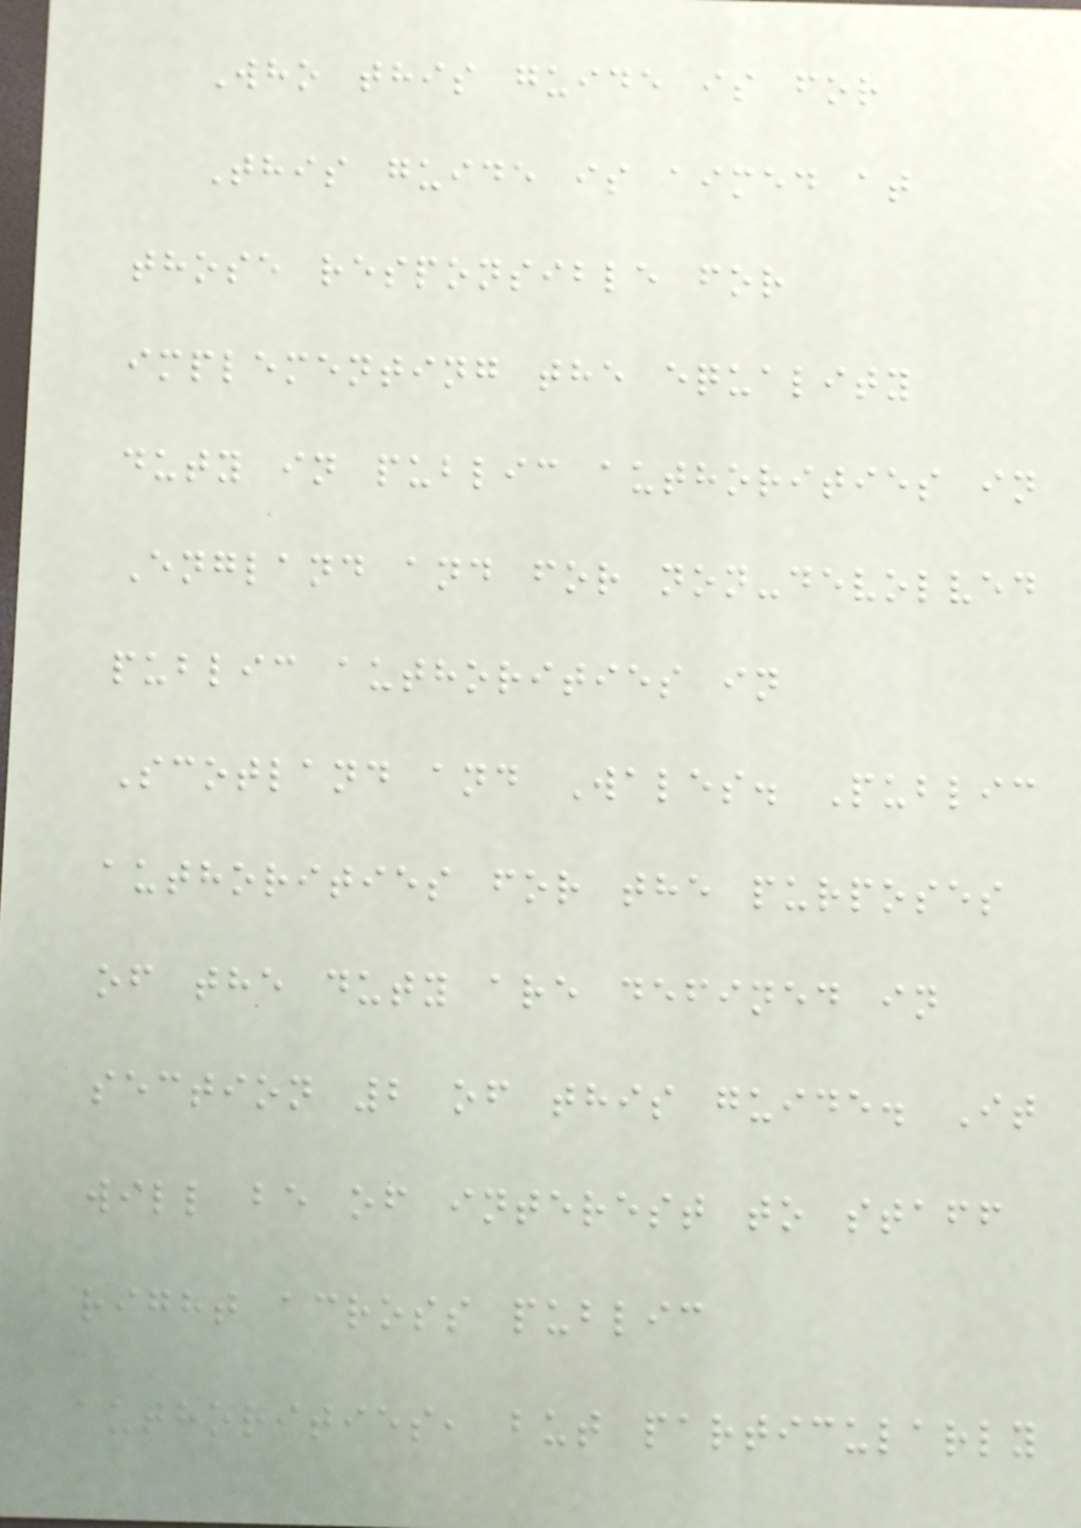Who this guide is for
This guide is aimed at
those responsible for
implementing the equality
duty in public authorities in
England and for non-devolved
public authorities in
Scotland and Wales. Public
authorities for the purposes
of the duty are defined in
section 2 of this guide. It
will be of interest to staff
right across public
authorities, but particularly
